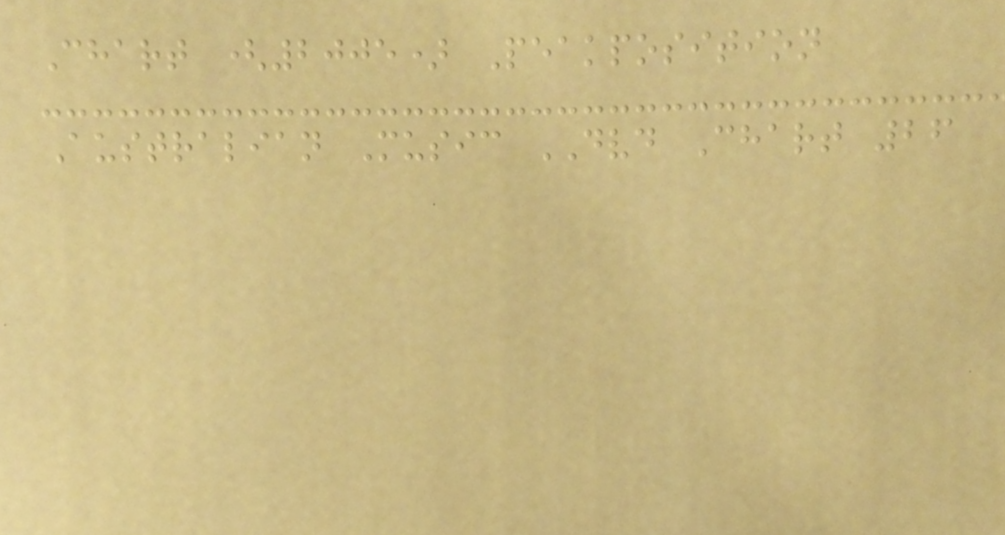Chart (2005) Peakposition
Australian Music DVD Chart 26
